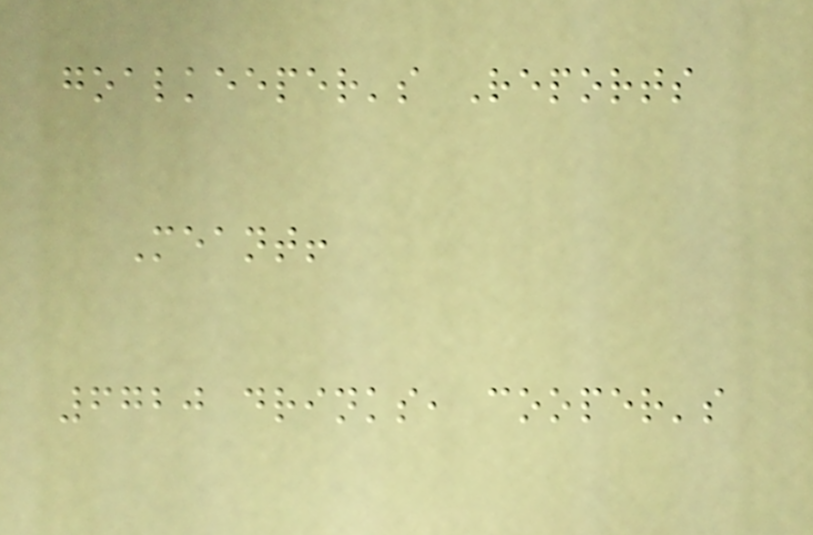goalkeeper's Reports
Meant!
6720 drinks, cooper's
